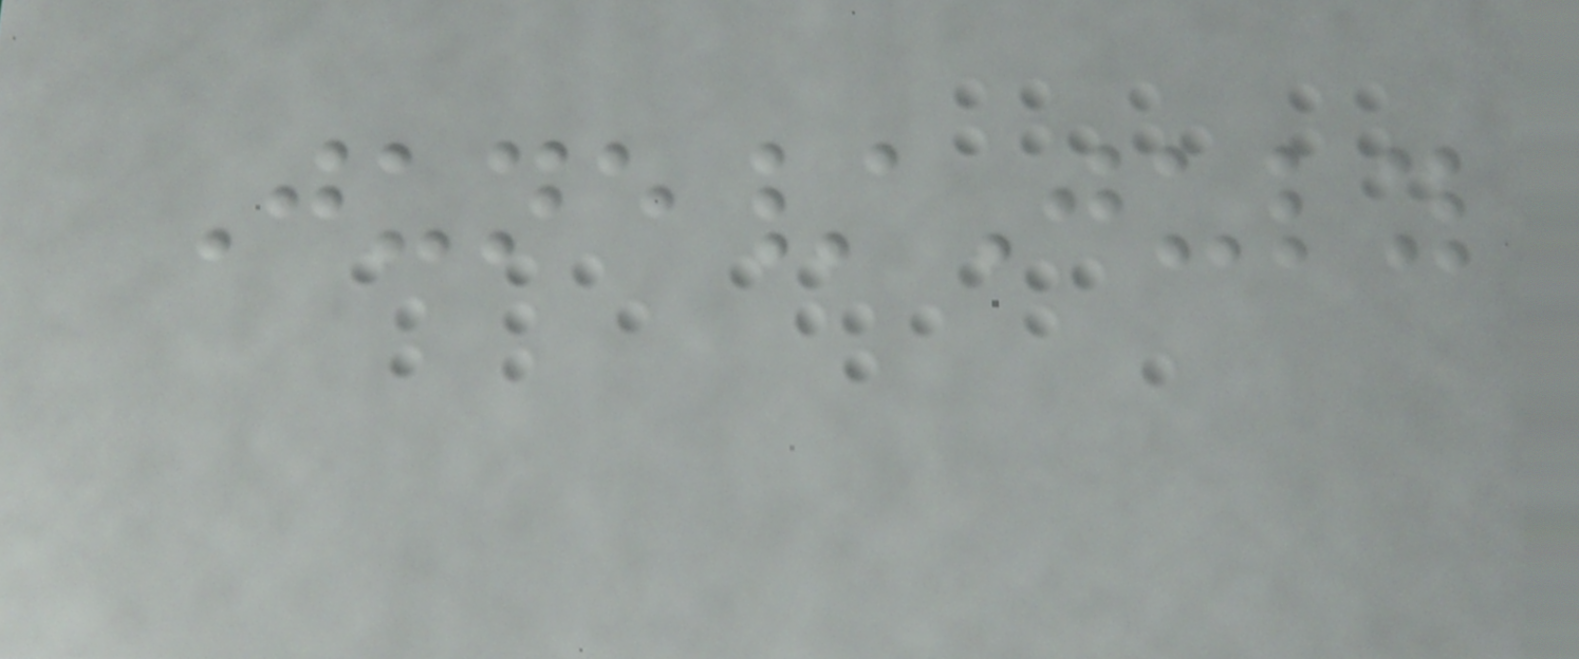June/July
